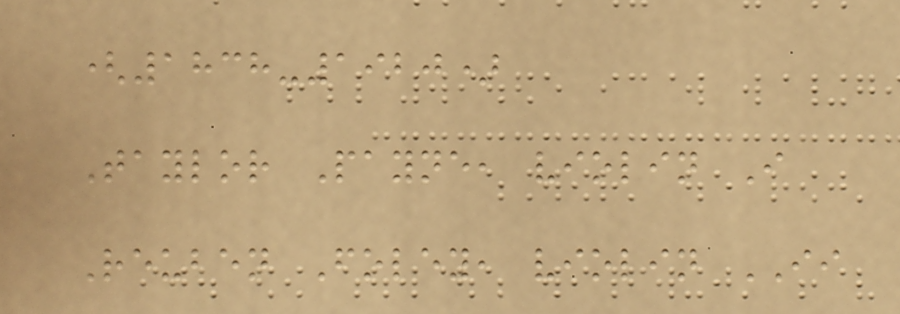(1838-1920)
Taylor Payne, violin I
Reuben Foley, violin II
